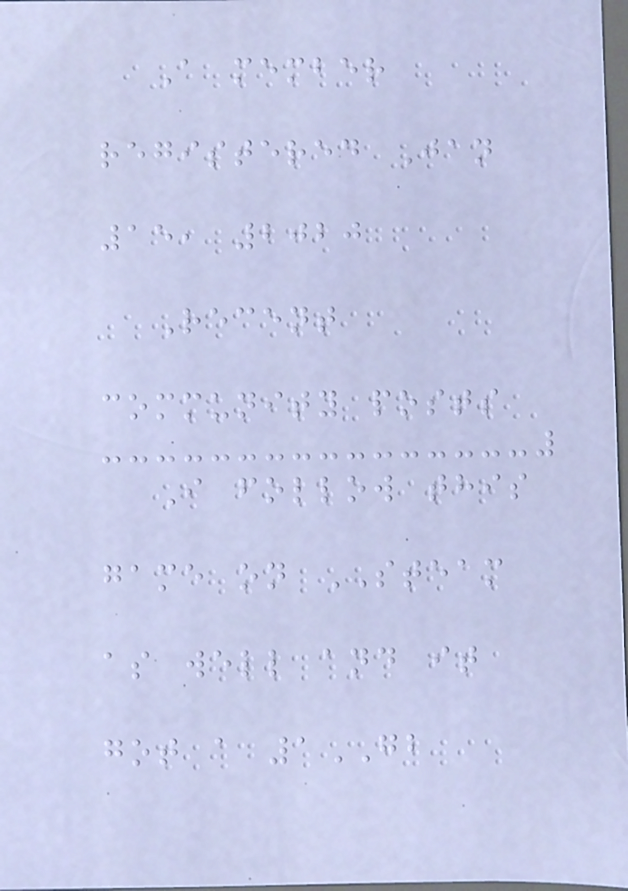A member
registered Jan
15, 2020
Recent
community posts
I follow this
game on STEAM
as well and it
got a 1GB
